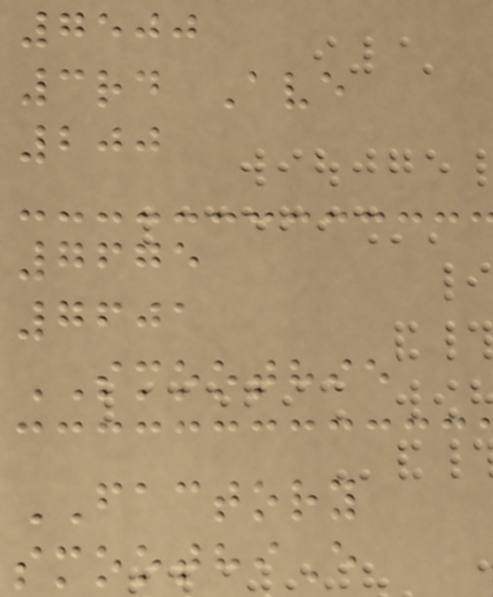7500
3rd Ave
200
7675
7601
SMOOTHIE
FACTORY
smoothiE
